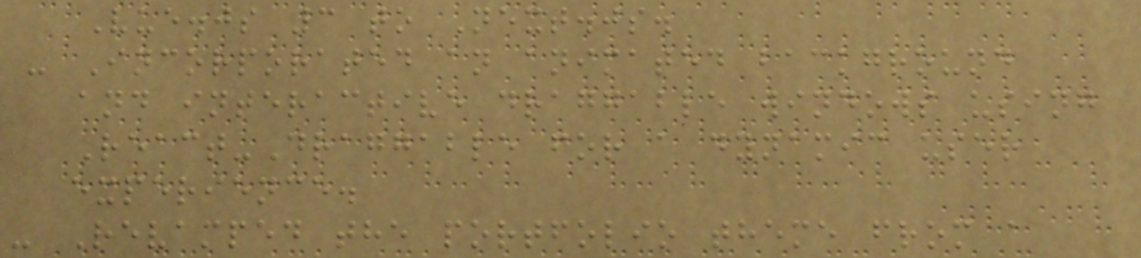Vue.js 3 to Next.js.
- Incorporated an animated background
and interactive draggable windows using
React-Draggable for a dynamic user
experience.
- Revamped the portfolio theme from a
